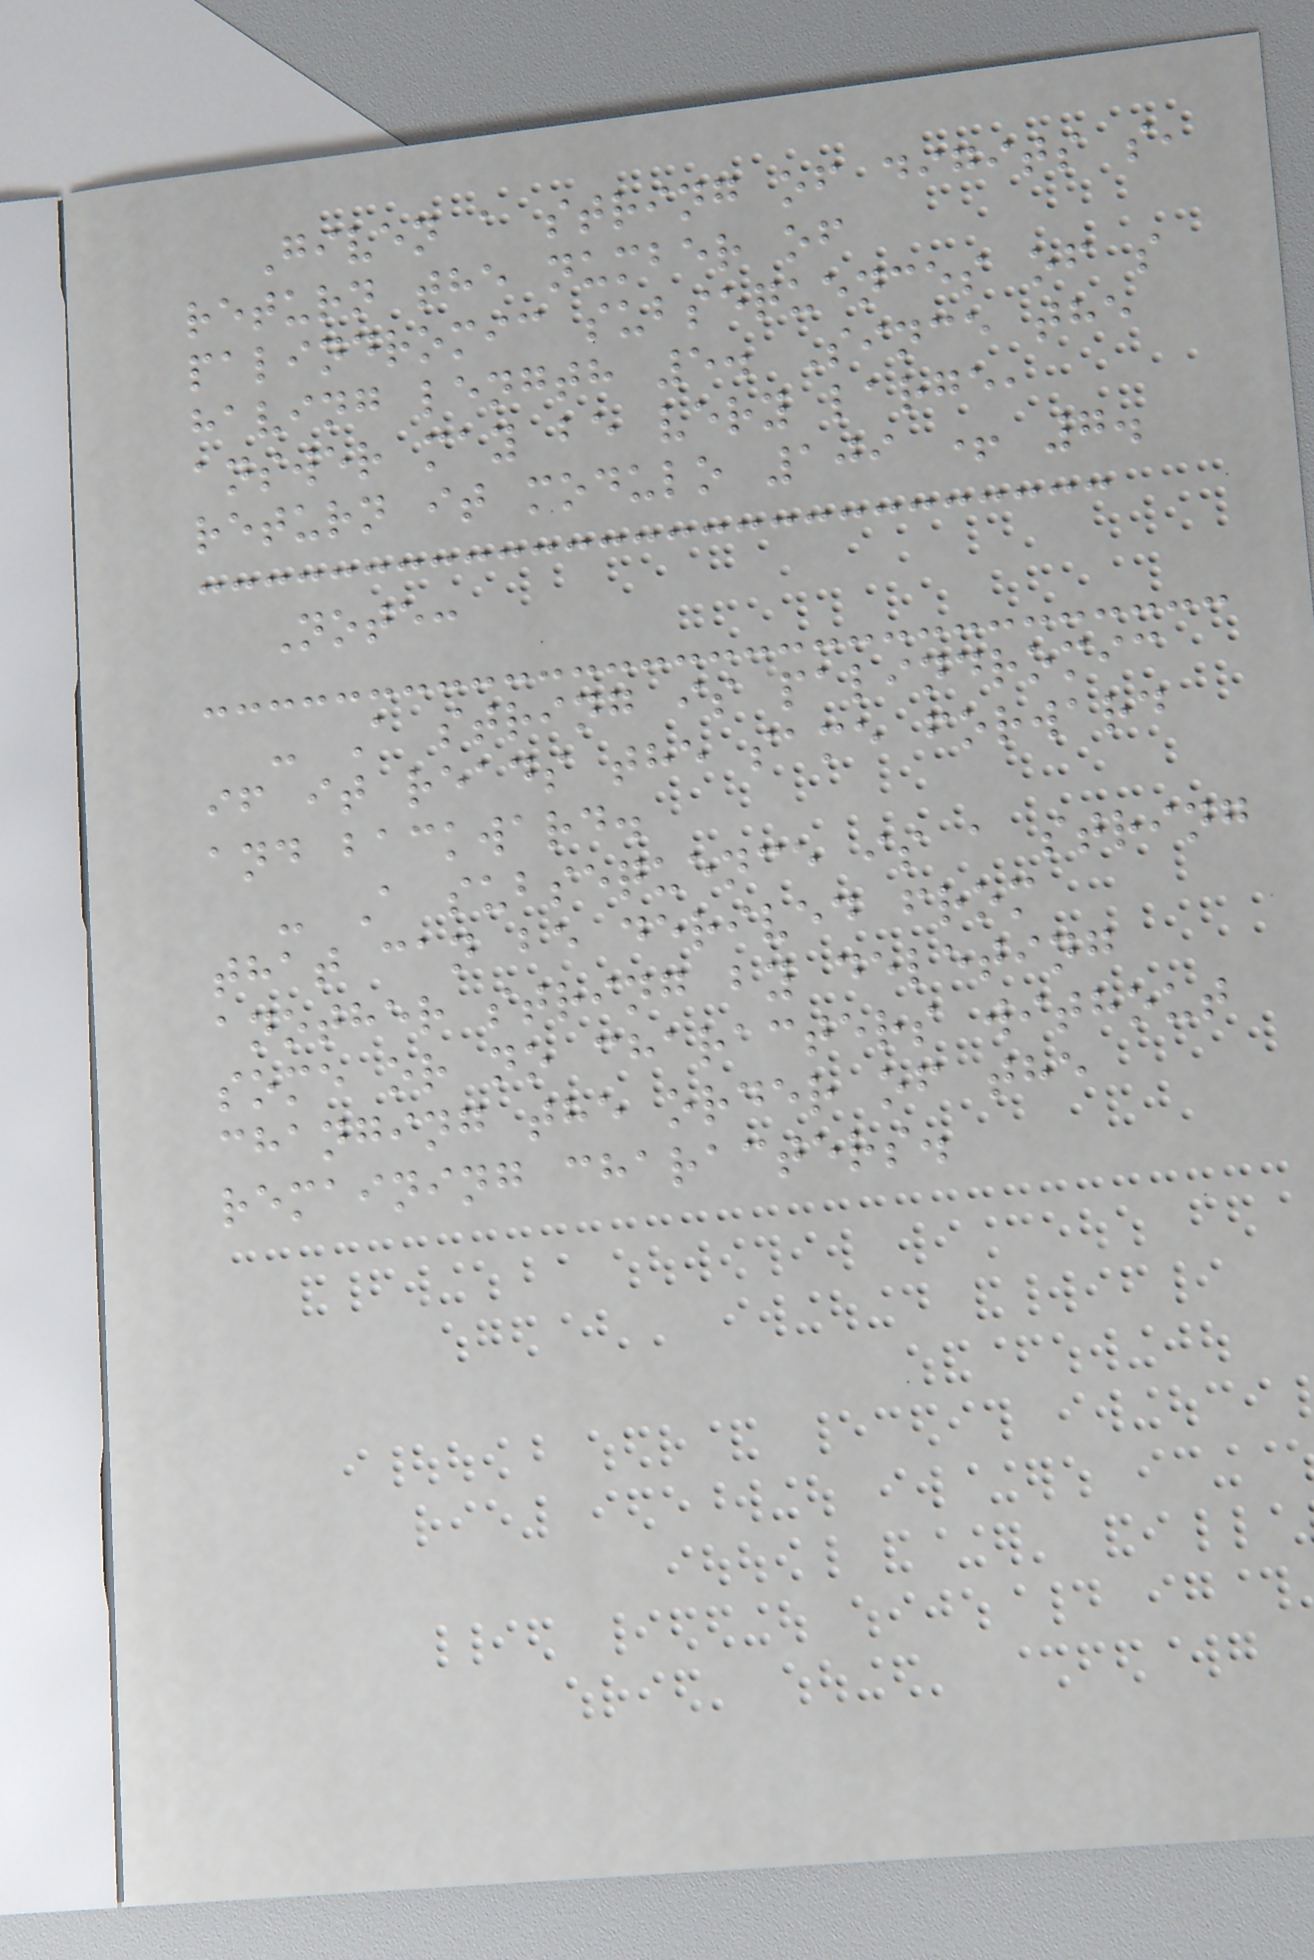Given a string of digits s,
return the number of
palindromic subsequences of s
having length 5. Since the
answer may be very large,
return it modulo 109 + 7.
Note:
- A string is palindromic
if it reads the same forward
and backward.
- A subsequence is a string
that can be derived from
another string by deleting
some or no characters without
changing the order of the
remaining characters.
